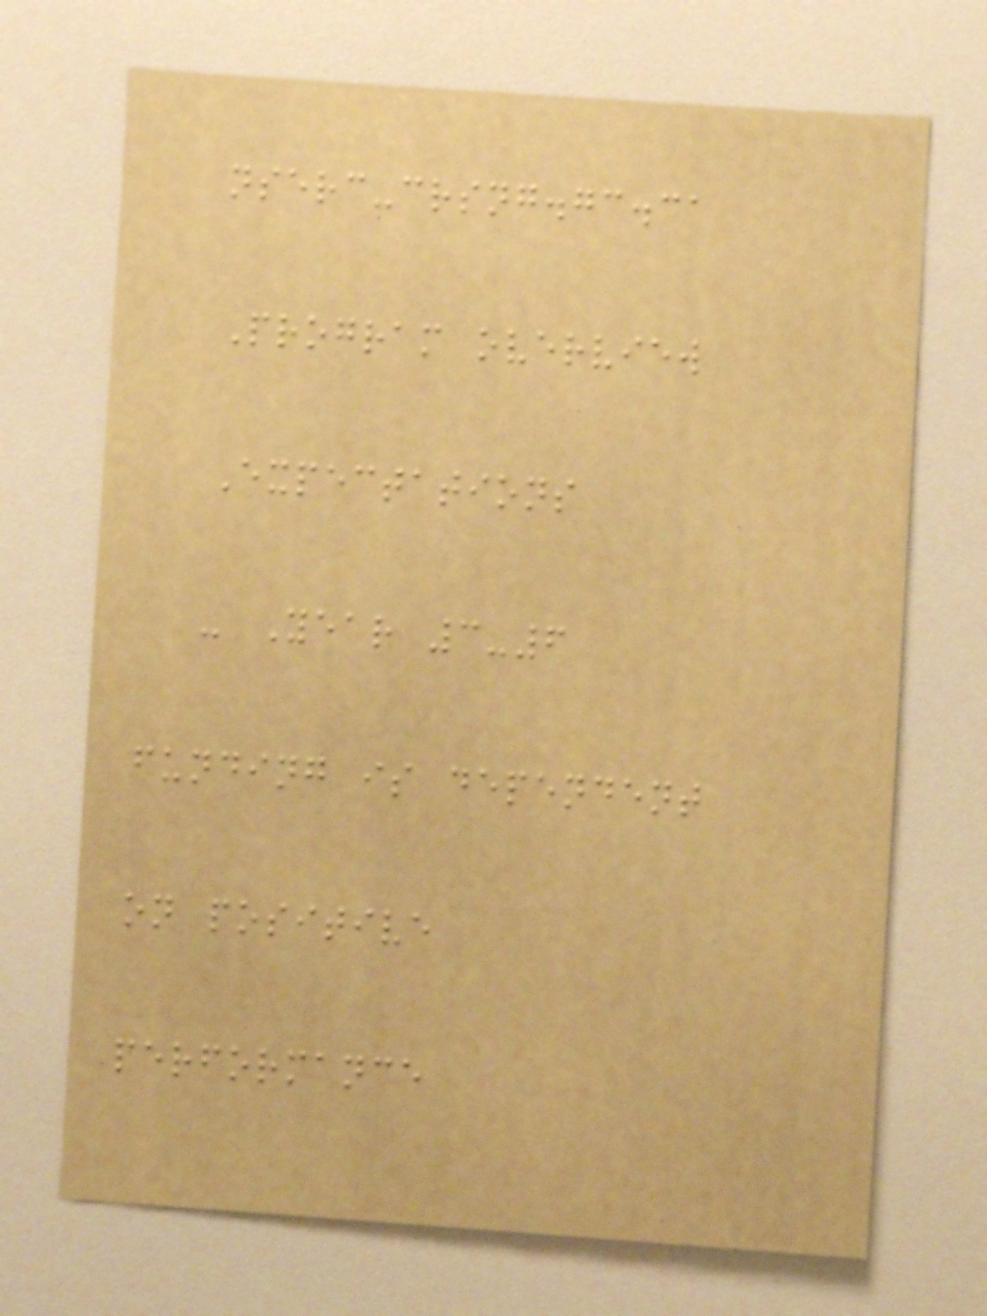nserc-crsng.gc.ca
Program overview
Expectations
- Year 3-6
funding is dependent
on positive
performance
